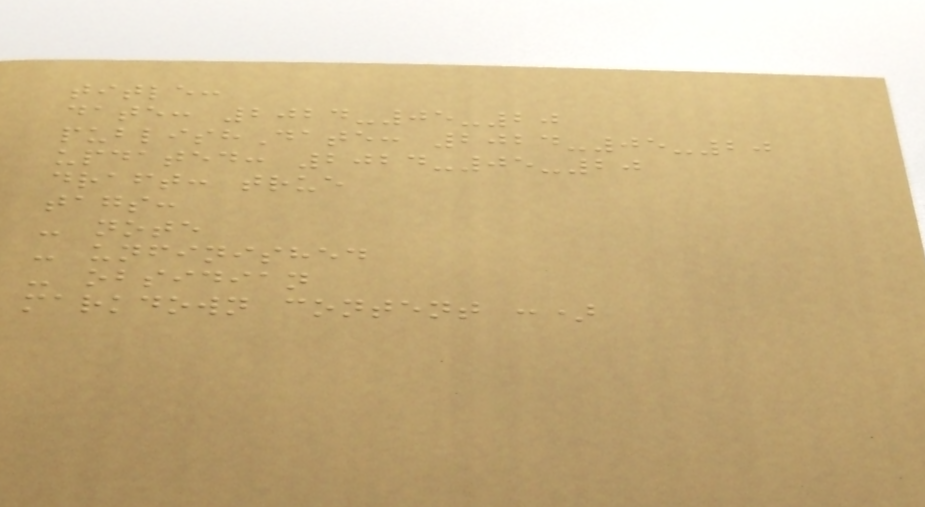title:
date: 2024-05-20
publishDate: 2024-05-20
updated: 2024-05-20
draft: true
tags:
- note
- unfinished
- obsidian
markdown content :)
